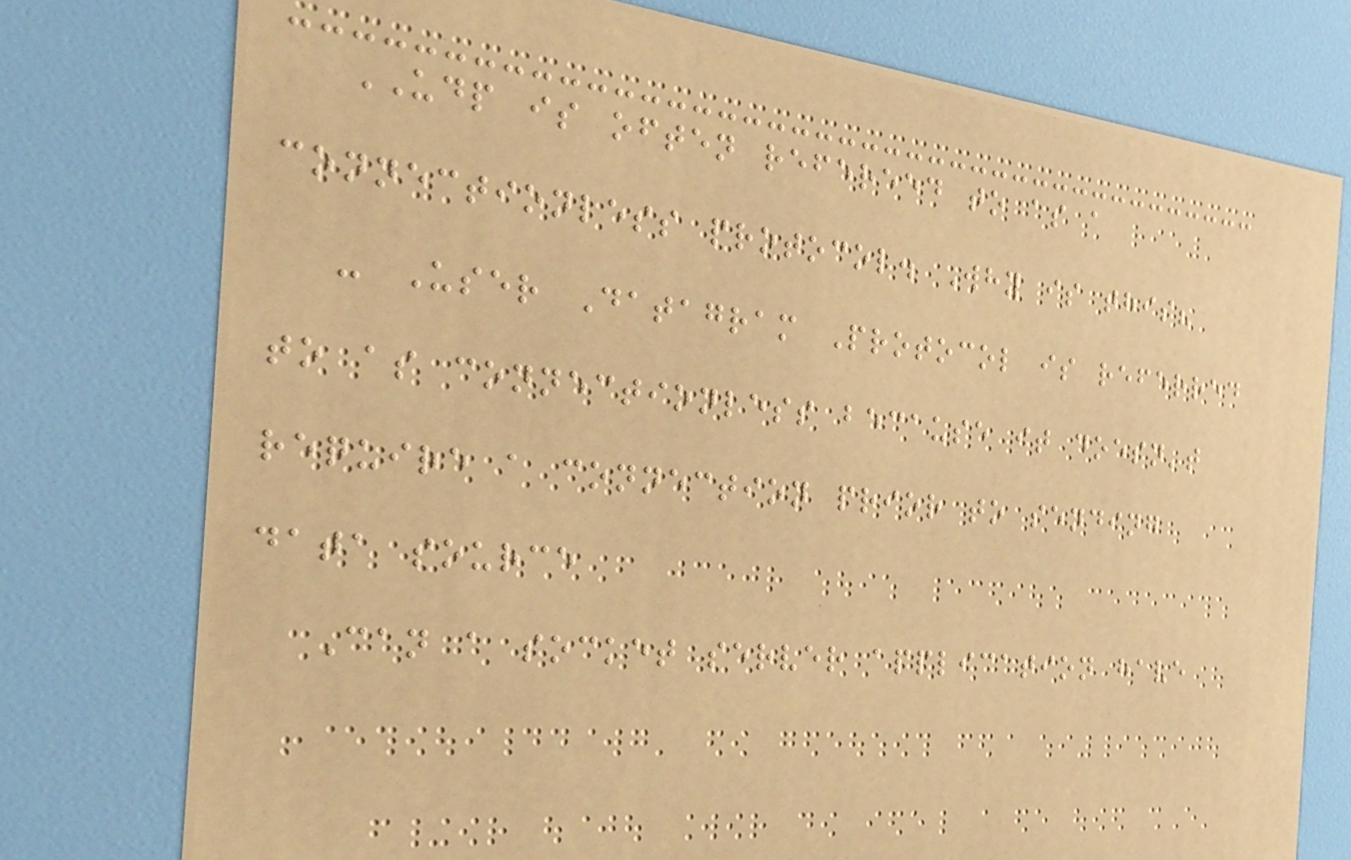UDP is often refereed to as a
connectionless protocol. Why is this?
- User Datagram Protocol is referred
to as connectionless because it doesn't
require a connection prior to sending
data source
Can a socket server application have
